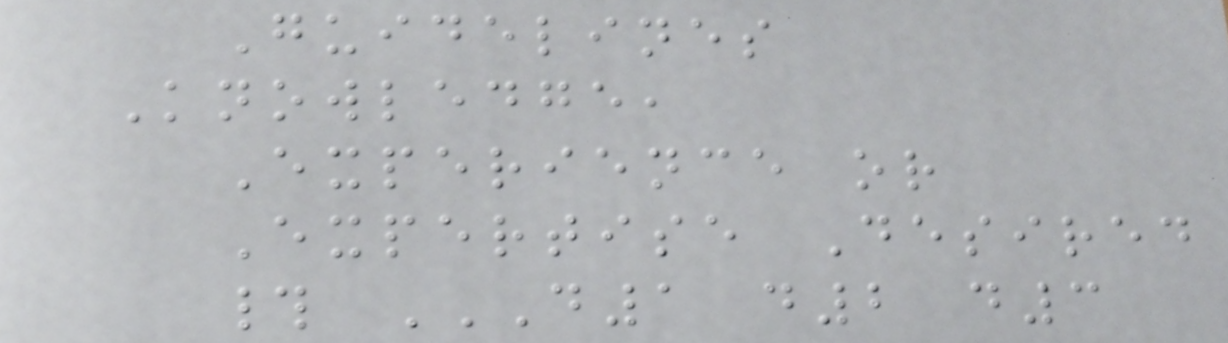Guidelines
Knowledge,
Experience or
Expertise Desired
# D1 D2 D3
